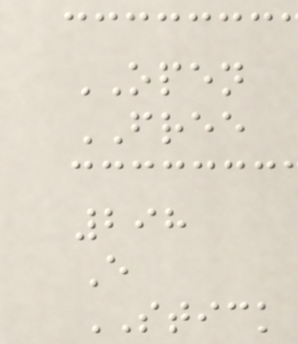OPEN
FREE
298
E
STICK
